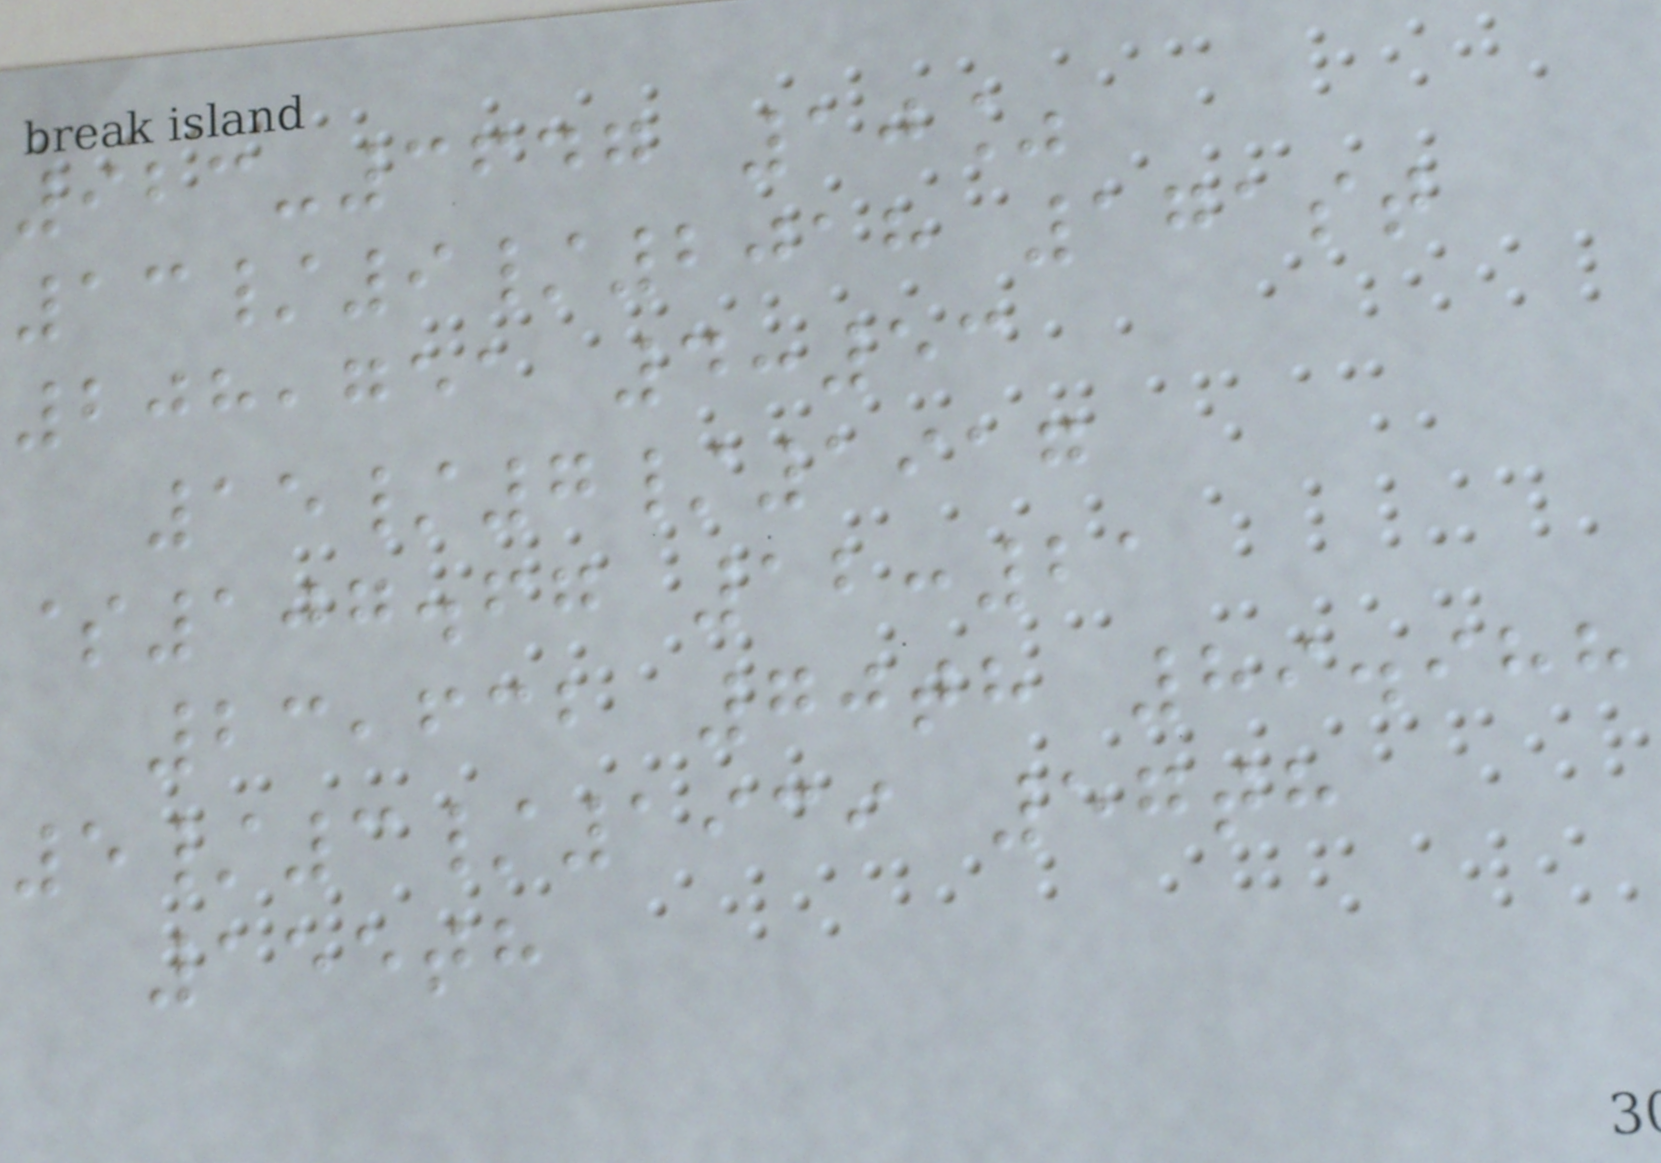923-3647 10%
13/9/2018 171st
208,751 4:53
15/7/1917
$107.67 12:21
23,632 70th 89.988
5/3/1939 57th
155th
